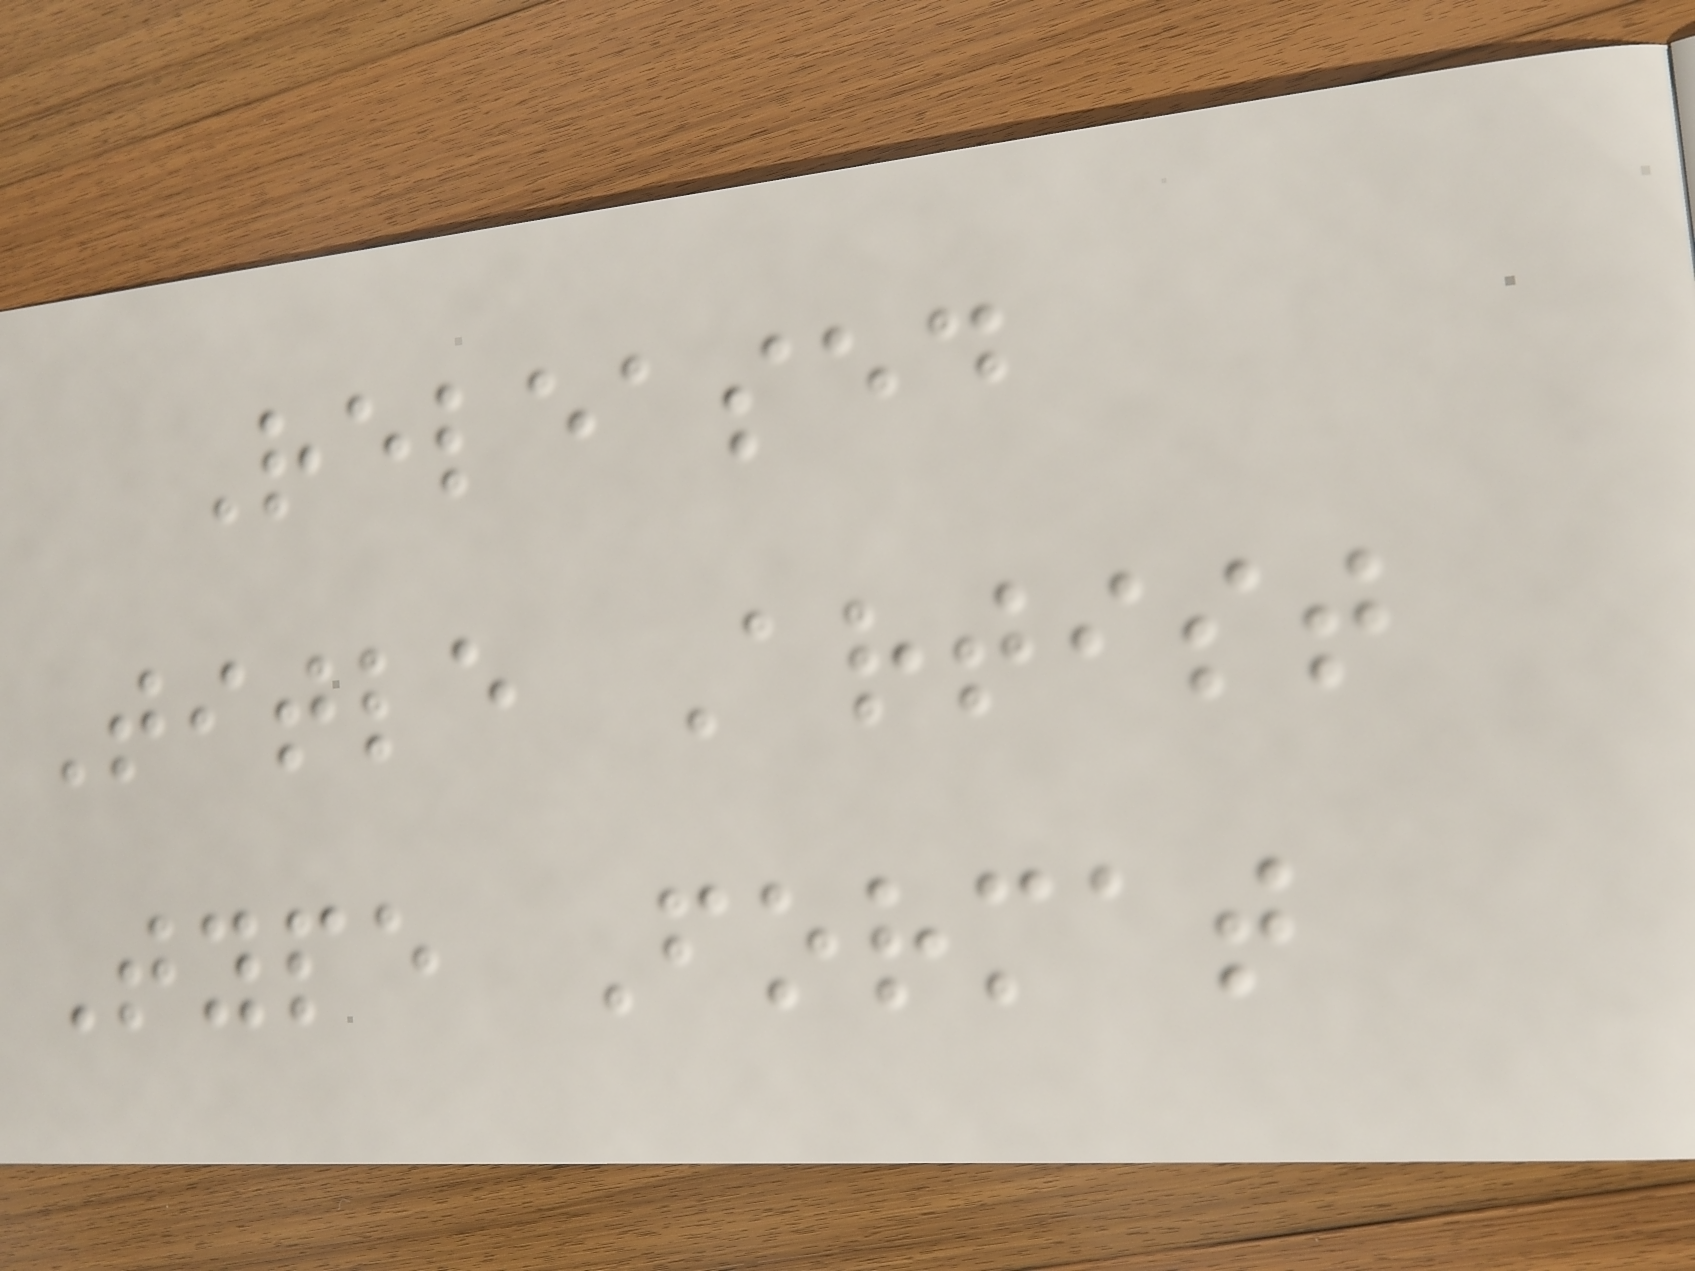Released
Title Artist
Type Format
